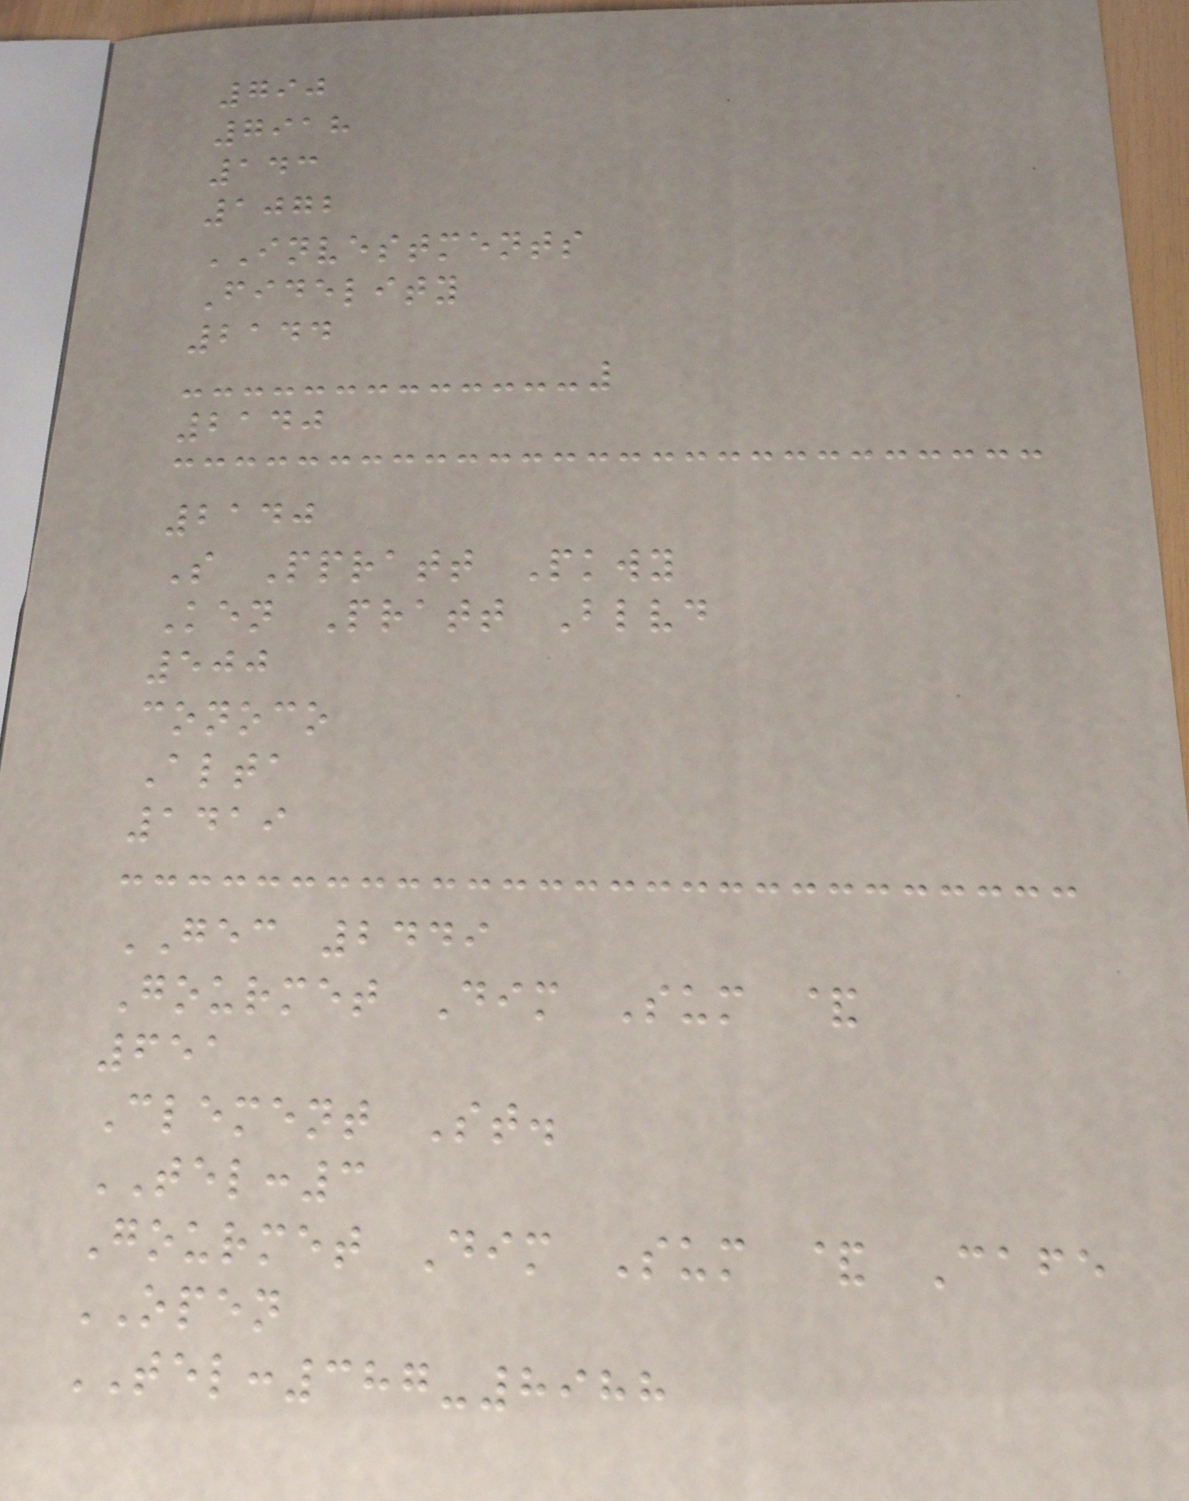790
7918
143
1072
INVESTMENTS
Fidelity
2144
2140
2140
S Ppratt Pkwy
Ken Pratt Blvd
500
conoco
Alta
1419
GEC 2449
Gourmet Dim Sum &
651
Clement St.
TEL:3
Gourmet Dim Sum & Cafe
OPEN
TEL:387-8988
